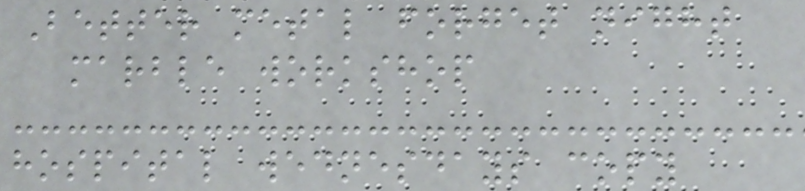Better metal forget night
marble workshop
hospital wednesdays copy
